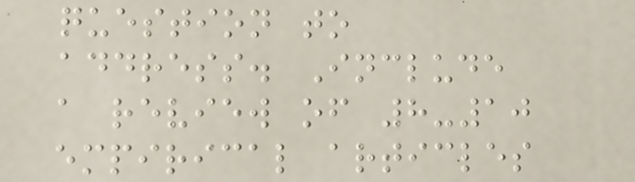question to
address. Include
a review of 8-10
empirical articles
